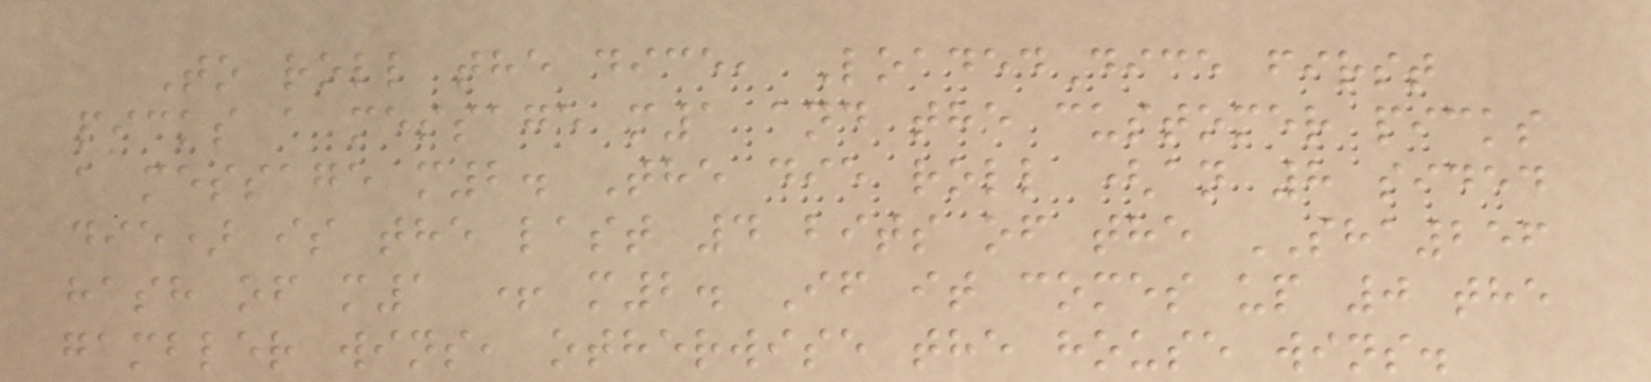To roll the dice, LoadedDice first
picks a message m1 and the customer picks
a message m2. The die roll (an 8 sided
die) is the last 4 bits of the SHA256
hash of m1 + m2. If it comes up 0 the
gambler wins, otherwise the house wins.
